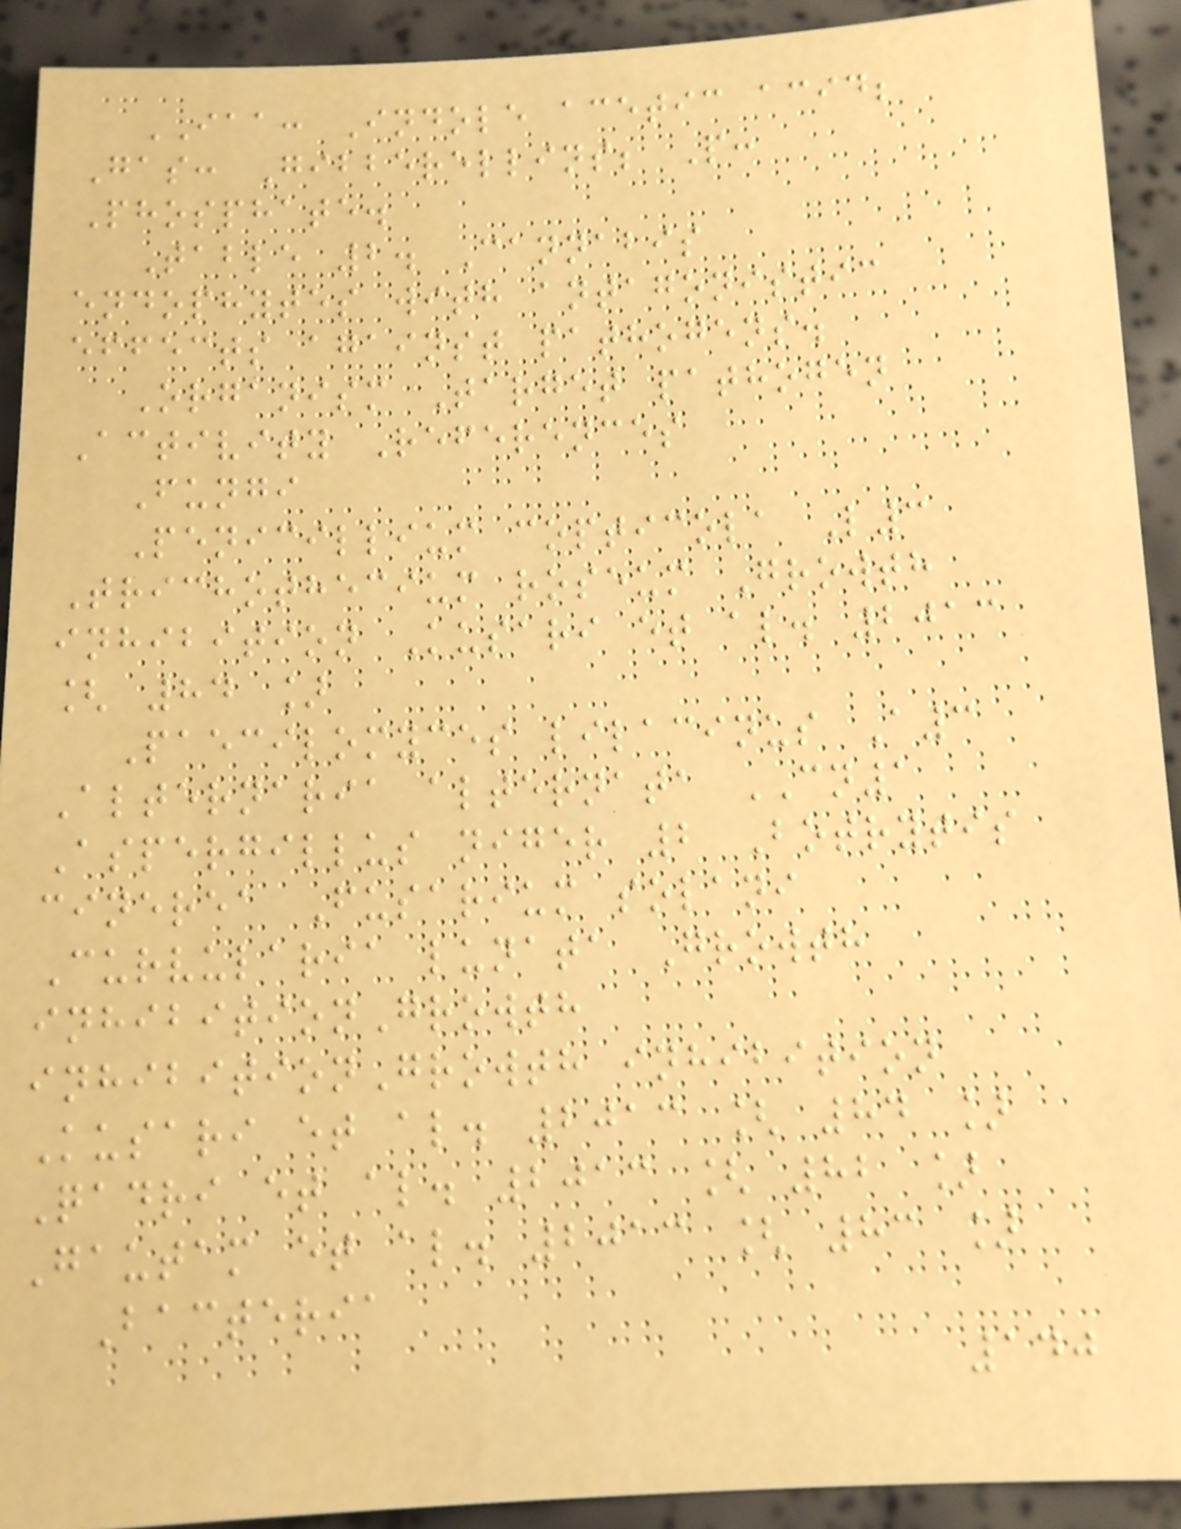IAA: Indole acetic acid;
Gas: Gibberellins; P:
Phosphate.
Table 2. Cannabis
endophytes with antagonistic
effects against pathogens.
Organism Target pathogen
Activity References
Fungi
Penicillium copticola L3
Trichothecium roseum Growth
inhibition Kusari et al. 2013
[ 84 ]
Paecilomyces lilacinus A3
Alternaria alternata CN1
Aspergillus niger 2 Botrytis
cinerea Fusarium solani
Curvularia lunata Growth
inhibitionGrowth
inhibitionGrowth inhibition
Kusari et al. 2013 [ 84 ]
Qadri et al. 2013 [ 82 ]
Gautam et al. 2013 [ 83 ]
Bacteria
140
